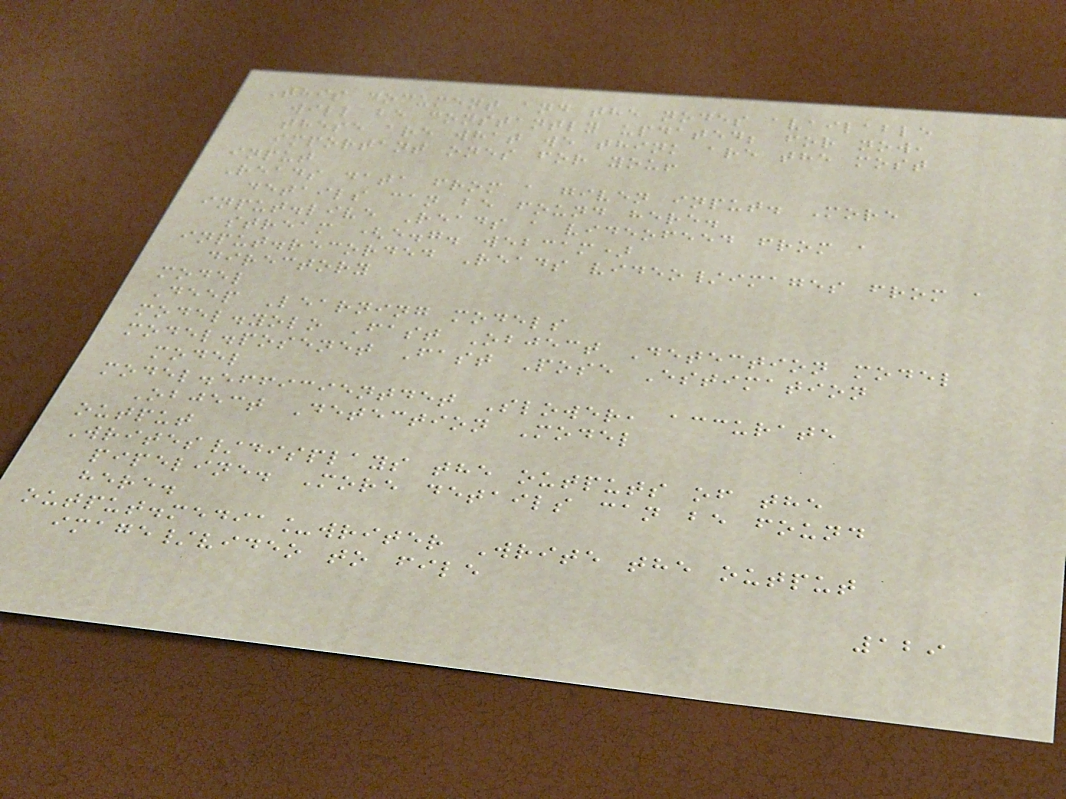This document and the nodes available
will be constantly updated; for now,
these are what we think are the most
important ones for you!
input
Reads data from a given input. More
details can be found here.
input.live Reads a videofeed from a
stream (e.g. webcam)
input.recorded Reads video/images from a
directory
model
Deep Learning models
model.yolo Fast Object Detection model
model.posenet Fast Pose Estimation
model
model.efficientdet Slower, accurate
Object Detection Model
output
Writes/displays the outputs of the
pipeline. More details can be found
here.
output.media_writer Write the output
image/video to file
129
